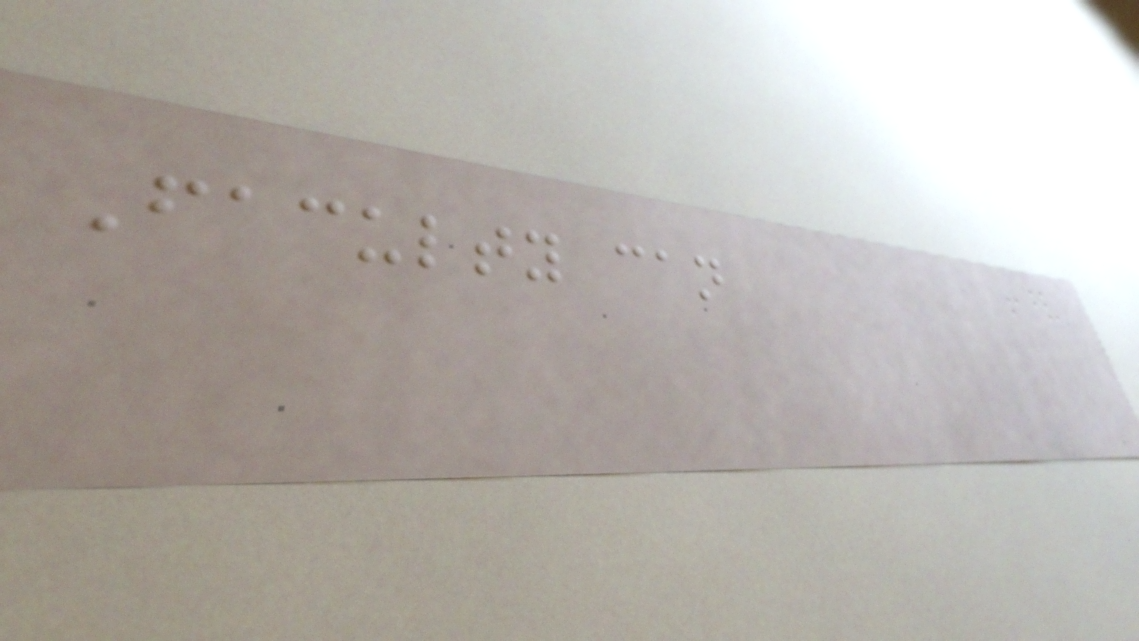Faculty can
